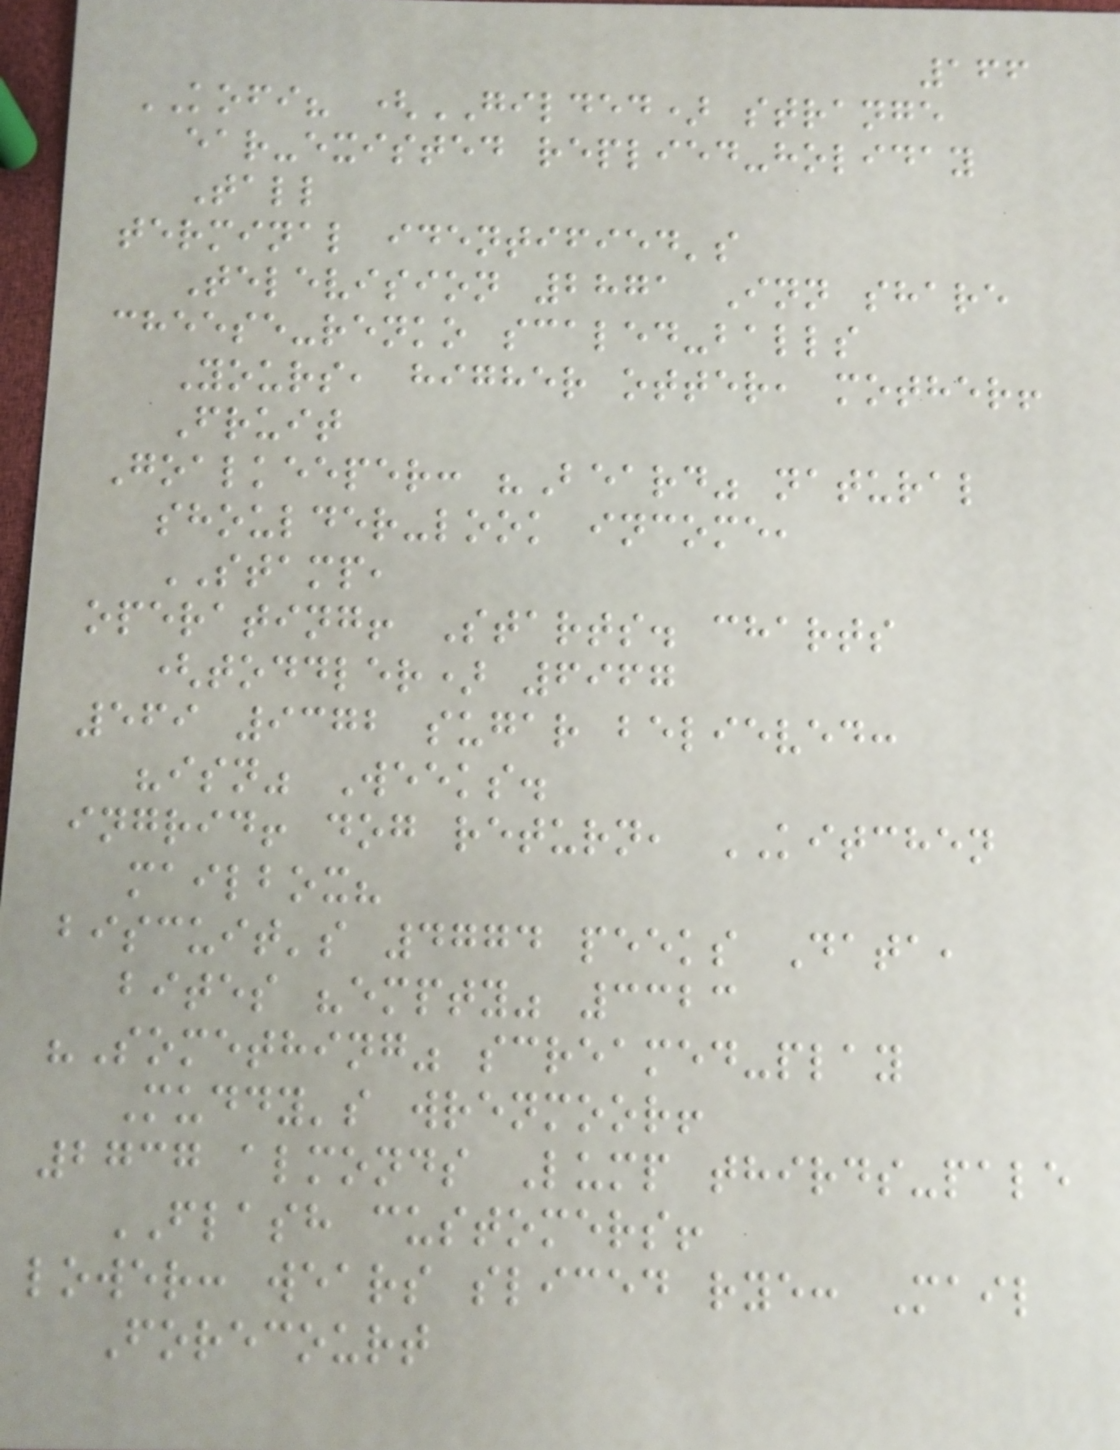166
KOFI? (GILDED) strange
ear-existed replied-holiday
Tall
terminal identified's
Television 2871 Inn share
cheese-renko scaled-balls
Yours, higher otter, mother!
Fruit
Goalkeeper: "Beard" natural
shoulder-look income,
STAMP,
operating! Starts. charts
(toddler) 6967
569 9372 sugar believed:
"isn" Weeks.
ingrid! dog return, KITCHEN
mailbox?
biscuit's 4774 peeks Data,
bites "empty" 3323
"Something" screamed-play
Muddy's wrenmoor!
2737 almonds Lump thirds-pale
FLASH customers!
lower: wears sliced rye: Mail
Forecourt
